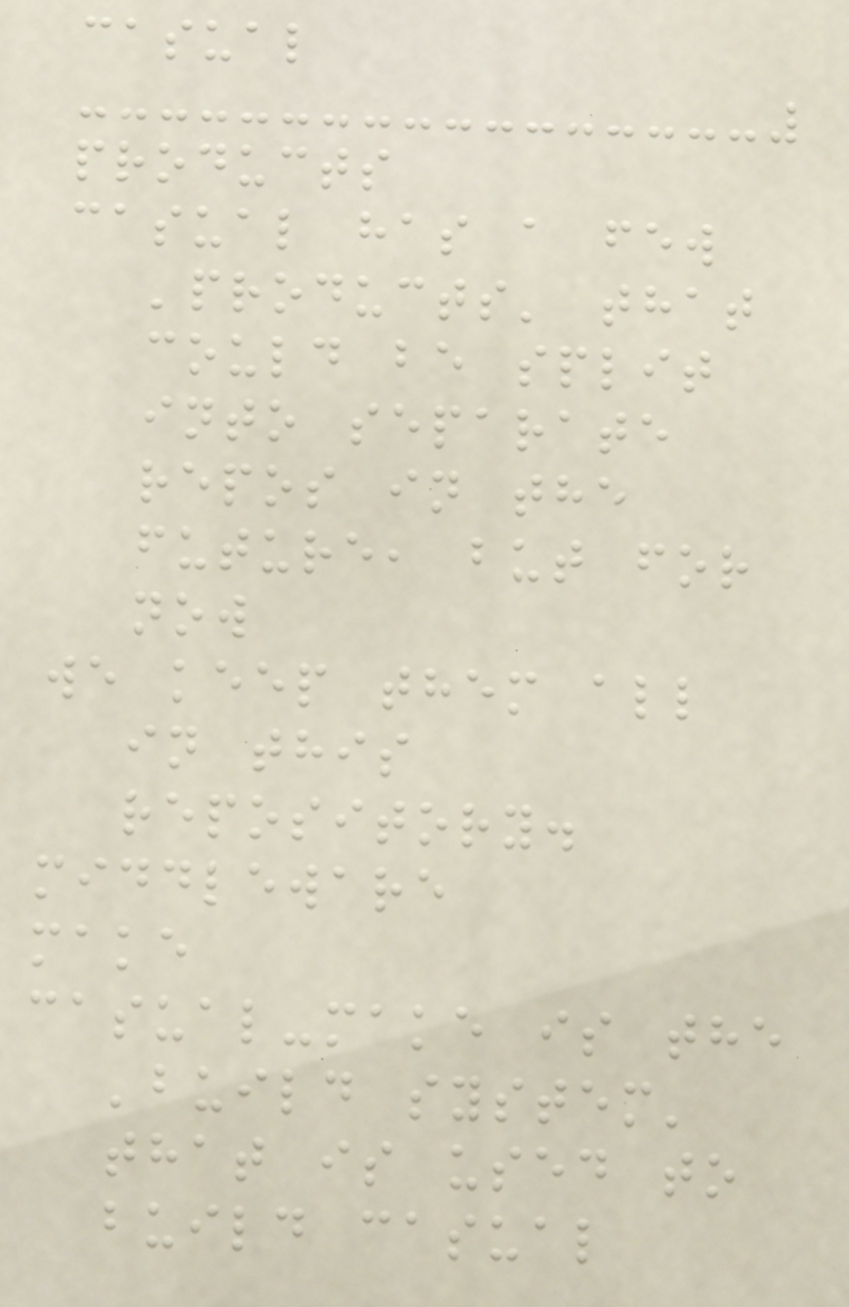casual
products
casual has a few
'products' that
could be split
into separate
repos in the
future, but for
now
we keep them all
in this
repository.
middleware
make
casual-make is the
'build system'
that is used to
build casual
